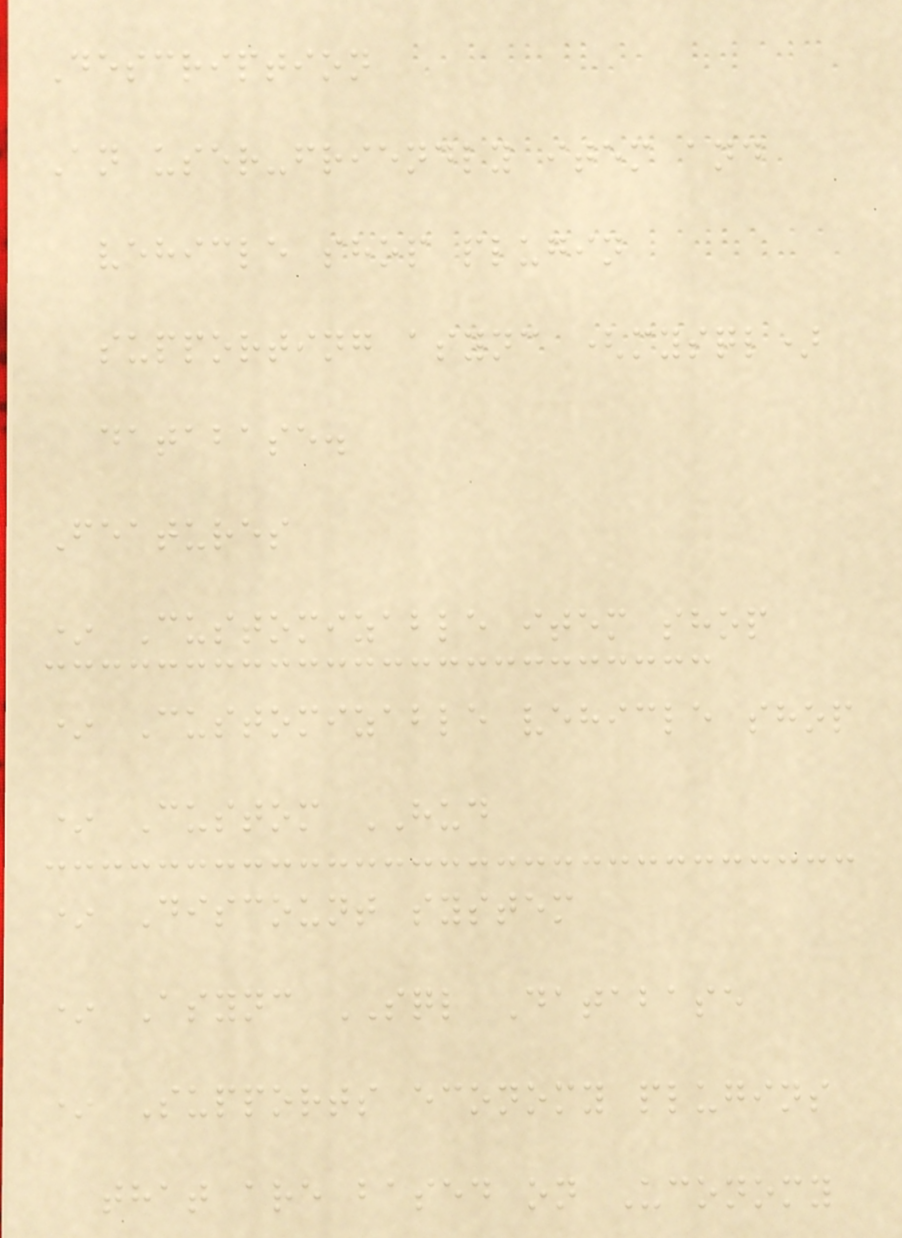Description
An user-friendly item and
vehicle shop plugin
supporting async (mysql)
database.
Features
* Customizable item shop
* Customizable vehicle shop
* Custom HUD
* Discount system
* Async SQL Database
* Supports economy plugins
that are based on Uconomy
